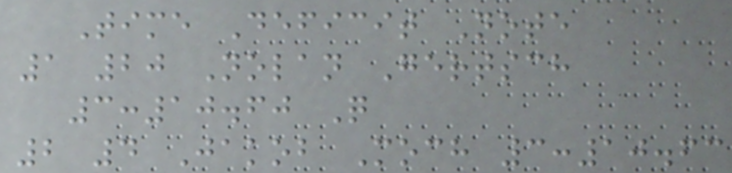Time Deficit Note
1 20 Nolan Gertsch
3:10.60 Q
2 4 Jakob Moch 3:10.63
